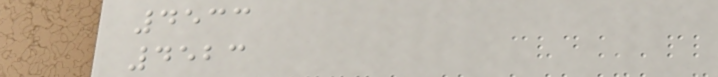4533
4523
